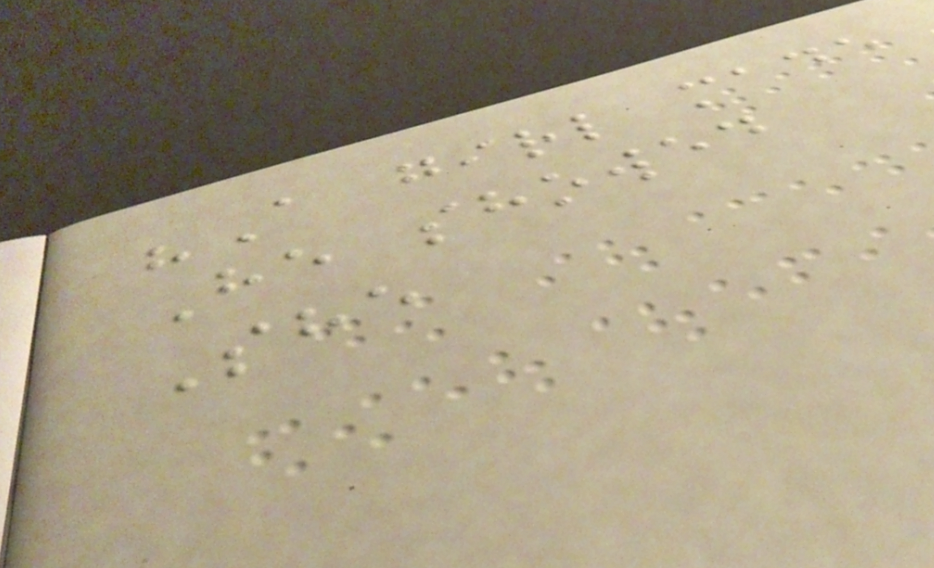"A girl made
He showed
She
